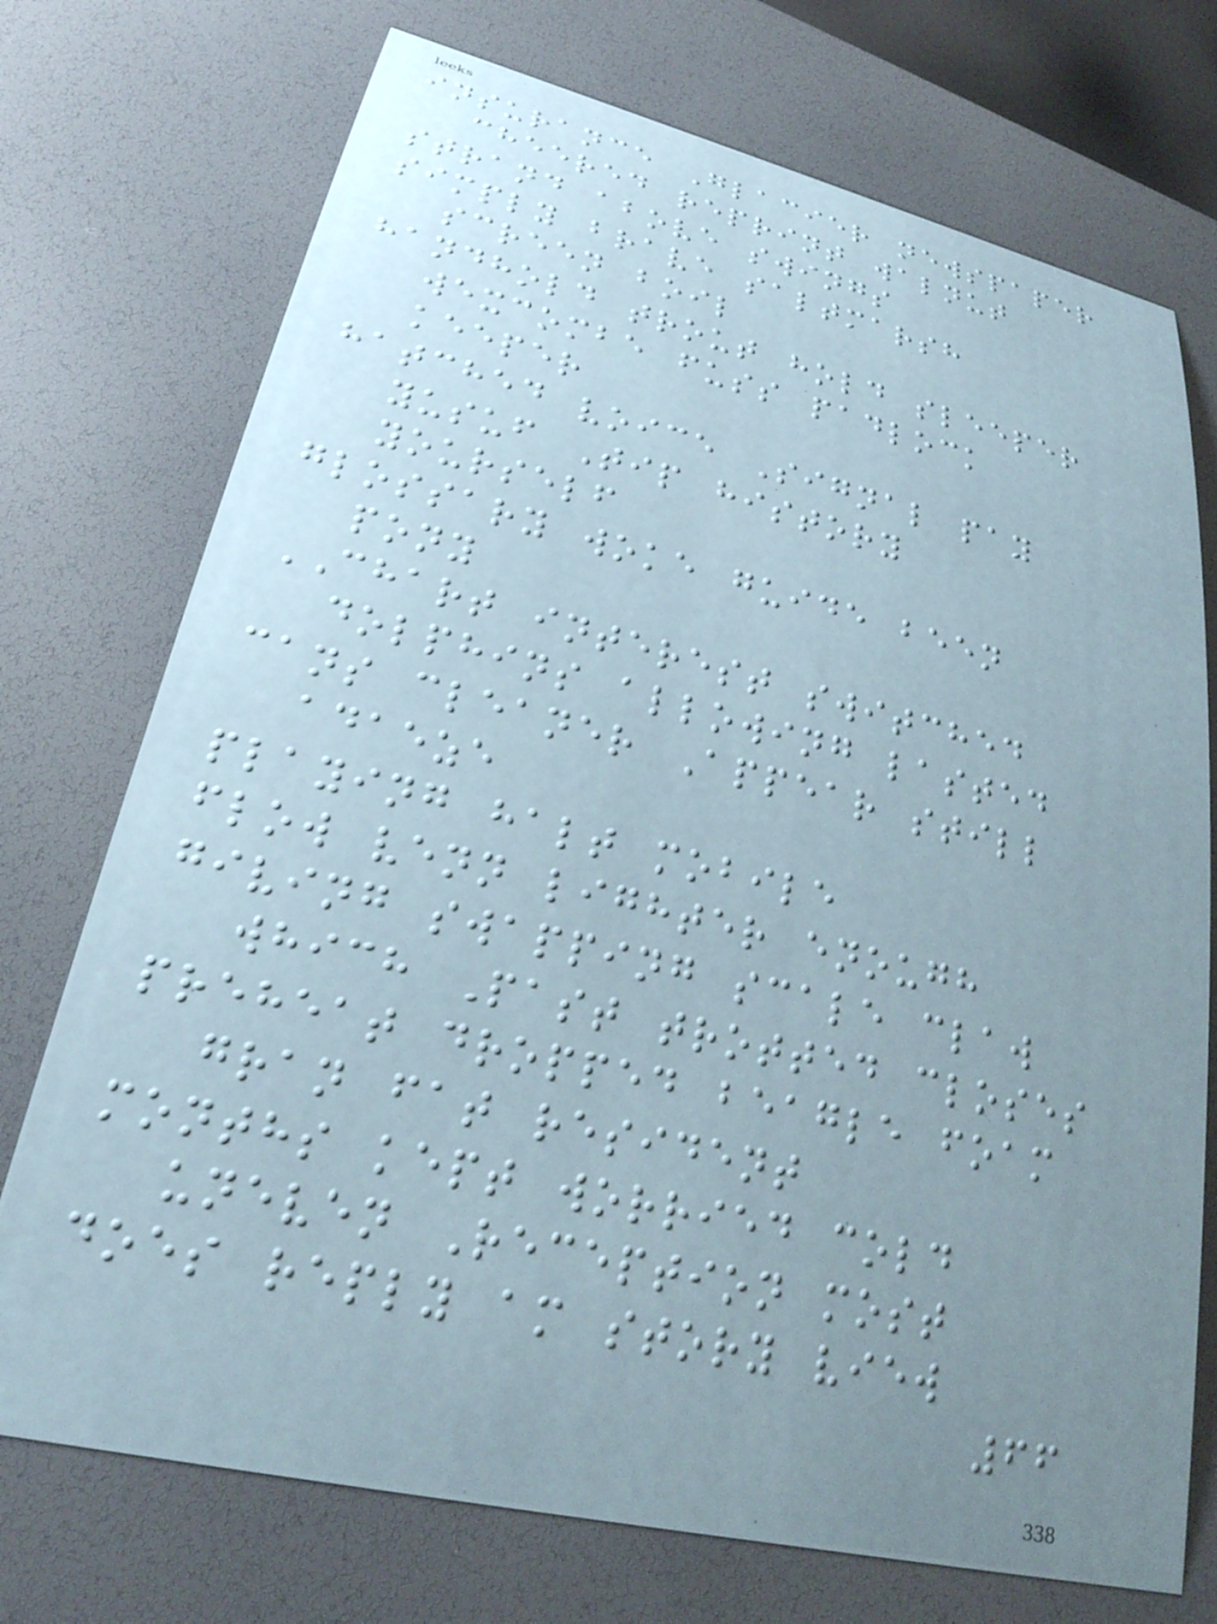insurance Glacier newspaper
cheered reprint walnut
strand above swings
simply brave saltmarsh
screen boil
handhold trout hold sleeper
wexcombe fuss padlock
keeper
hatched voice Signal pay
yusuf Tip history
yourself
glossary woke guide been
pony
CHART interest switched
dolphins allowing lasted
cans cleaner Appear still
adaeze
playing halt mobile
flow venn lighter enough
giving swapping scale claw
which Past trotted closes
preheat dropped beagle foam
gran fat resident
months kept worried cold
uneven Reception most
does reply am story view
66
